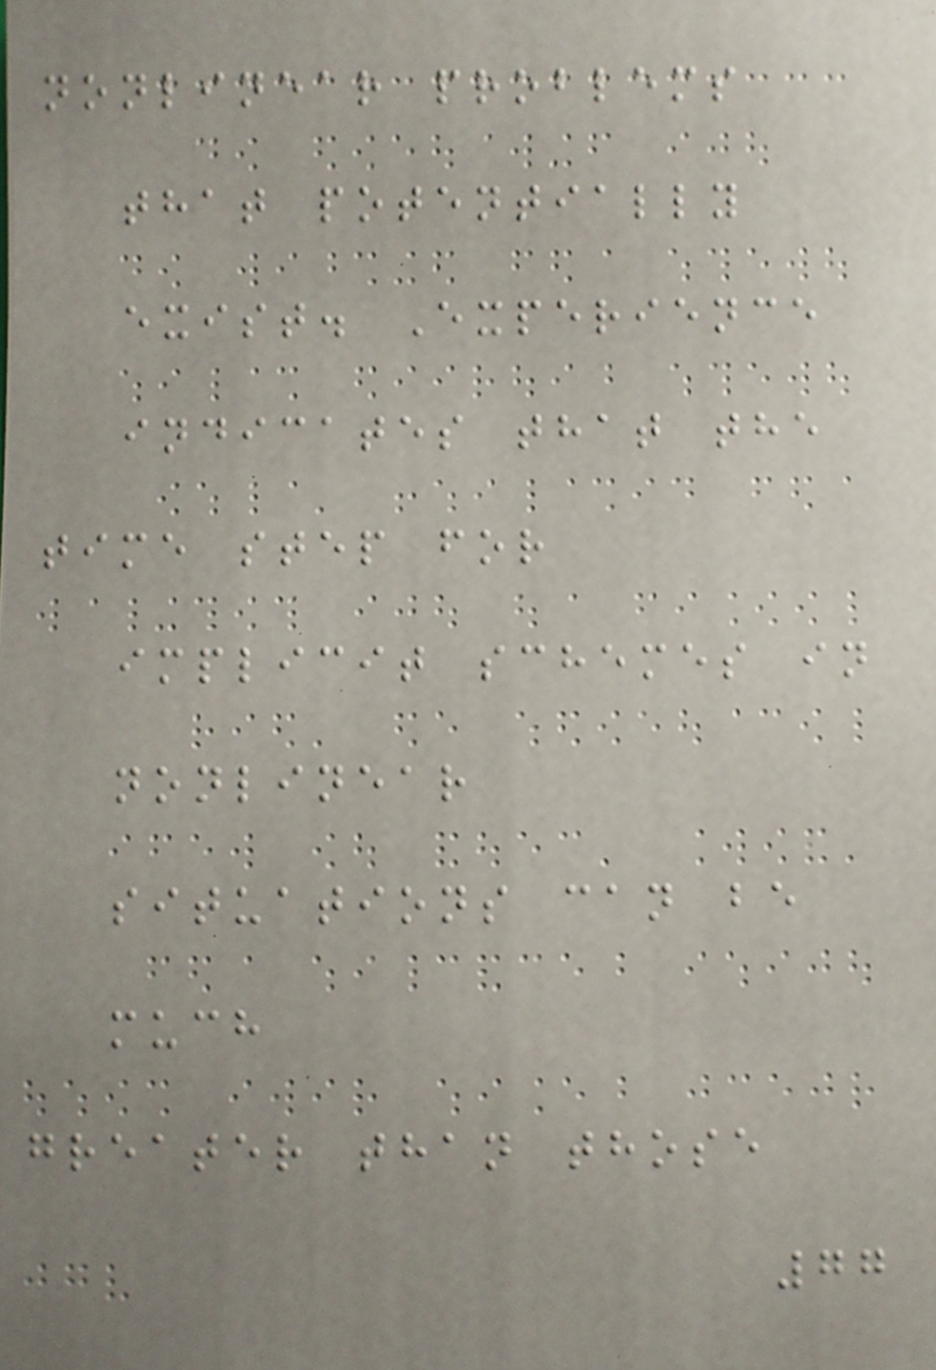nonlinear problems
that potentially
exist. Experience
indicates that the
time step for
implicit schemes in
nonlinear
situations can be
much
greater than those
77
